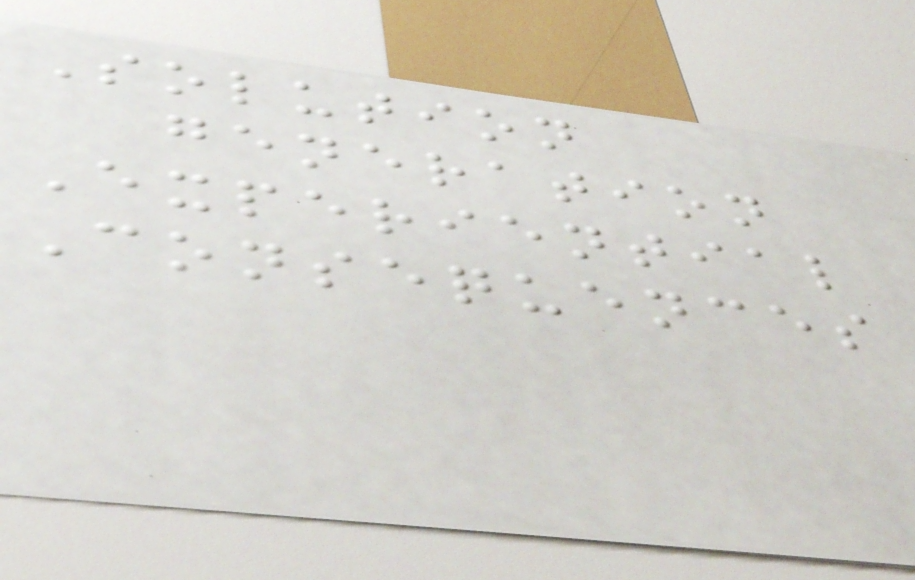Solution
generation
Experiential
Consequences
